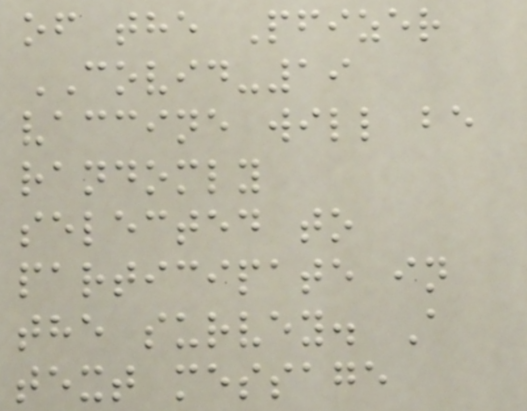of the Pfizer
COVID-19
vaccine will be
randomly
selected to
participate in
the survey. A
text message
